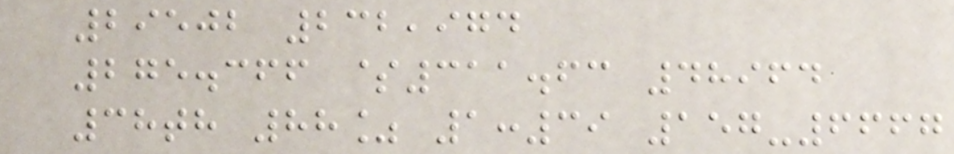29502 232,974
275.366 $311.63 48964
38th 88% 1:39 157-6667
